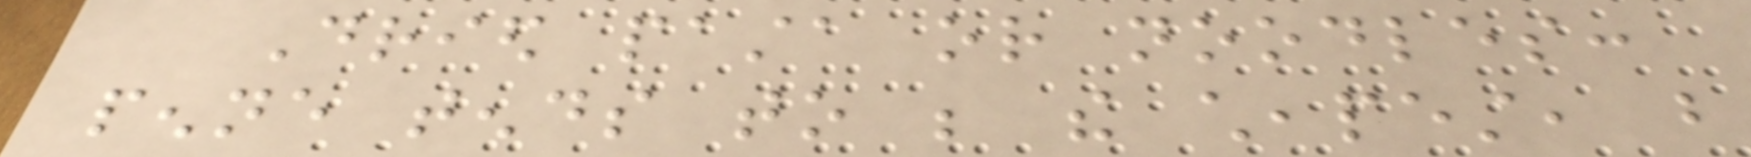Dried pasta or noodles:
penne tends to be the cheapest, but
